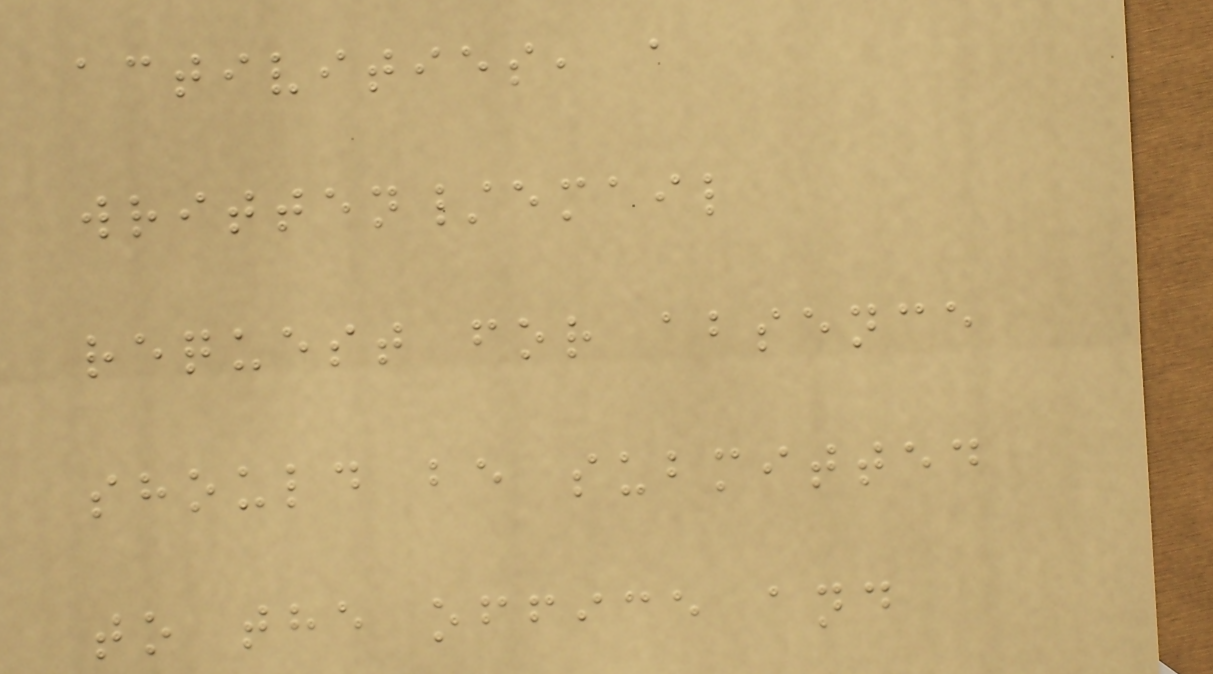activities, a
written/email
request for absence
should be submitted
to the office and
